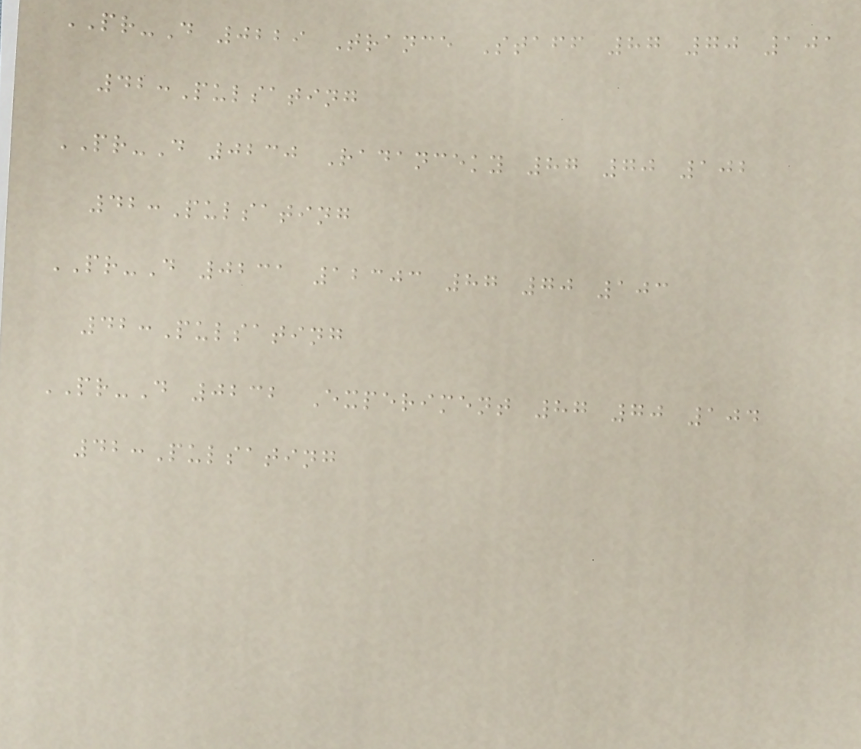PR-D 0229 Trance Staff 87 70 101
42:Pulsating
PR-D 0230 Radanceky 87 70 102
42:Pulsating
PR-D 0231 12303 87 70 103
42:Pulsating
PR-D 0232 Experiment 87 70 104
42:Pulsating
